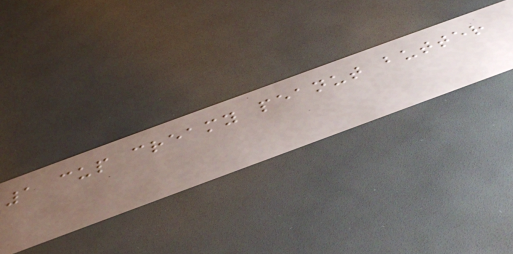1 cup creamy peanut butter
